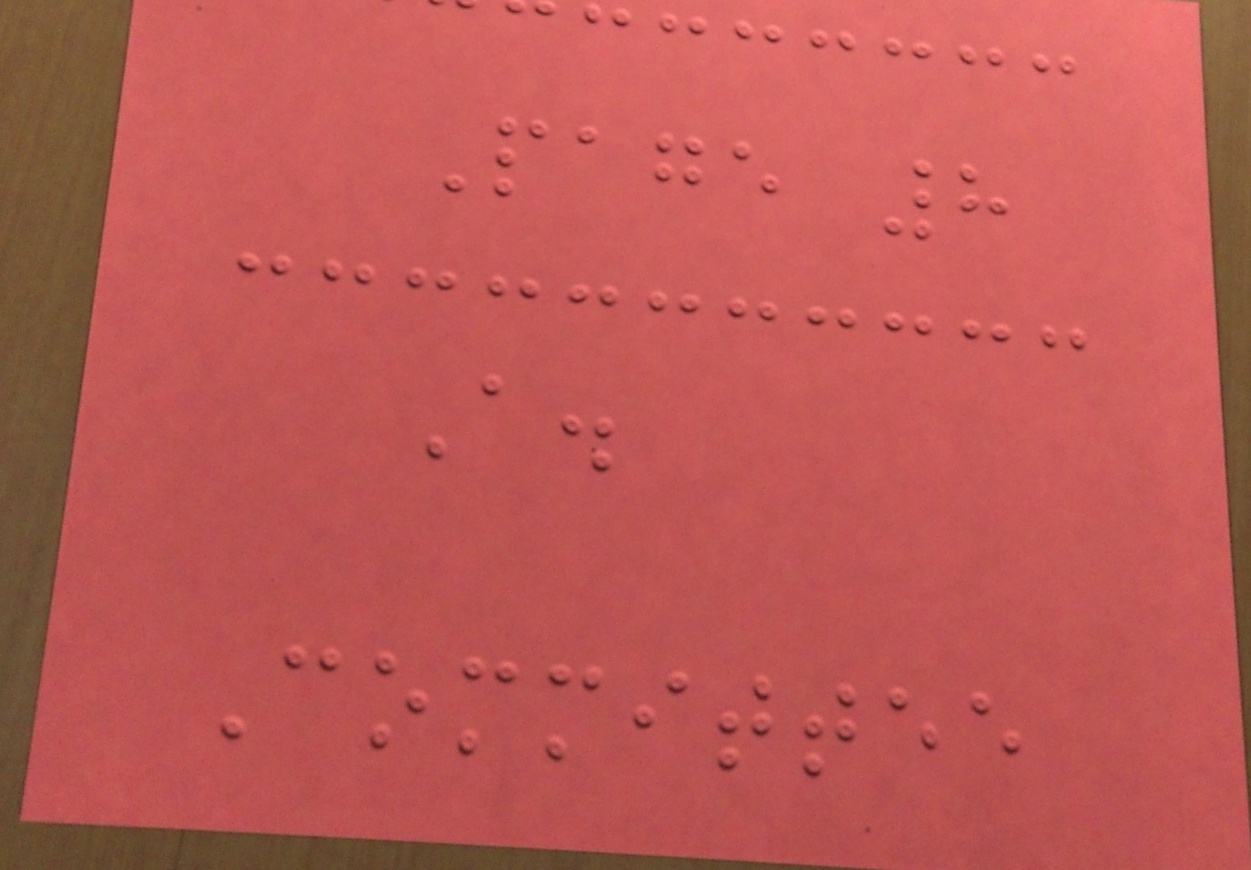Page 8
A.
Committee
